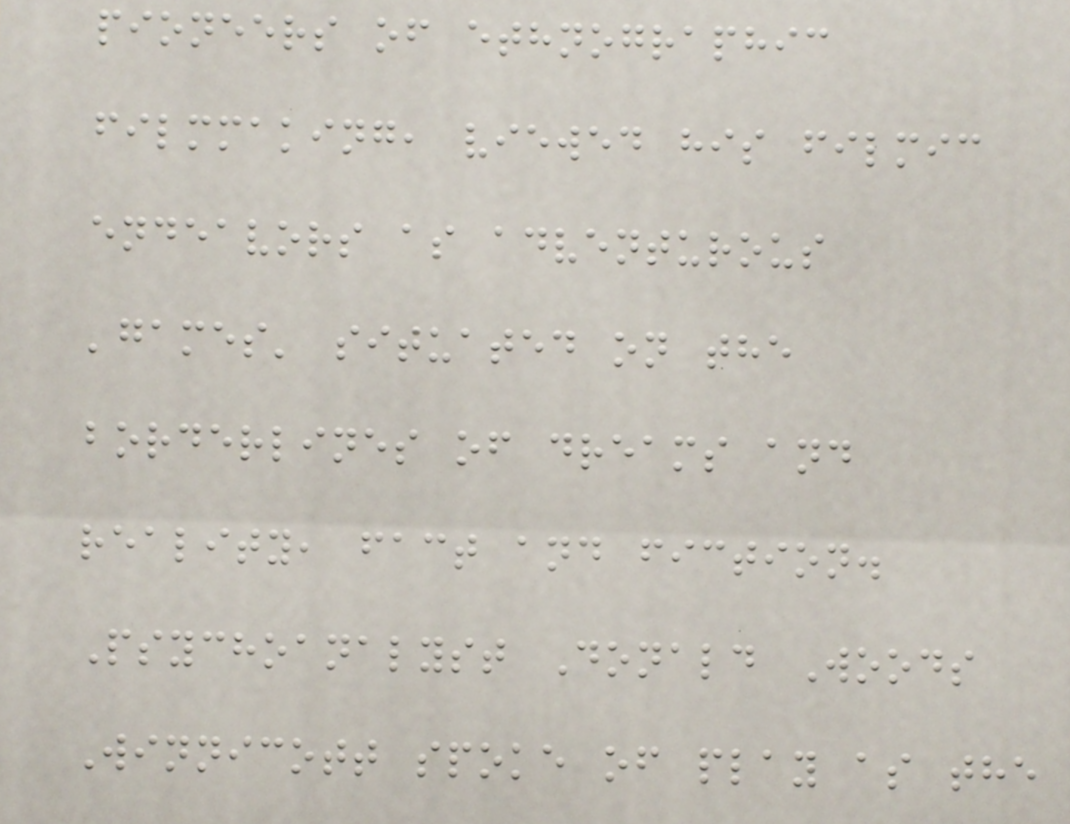pioneers of ethnographic
filmmaking, viewed his filmic
endeavors as adventurous
'games' situated on the
borderlines of dreams and
reality, fact and fiction.
Psychoanalyst Donald Woods
Winnicott spoke of play as the
